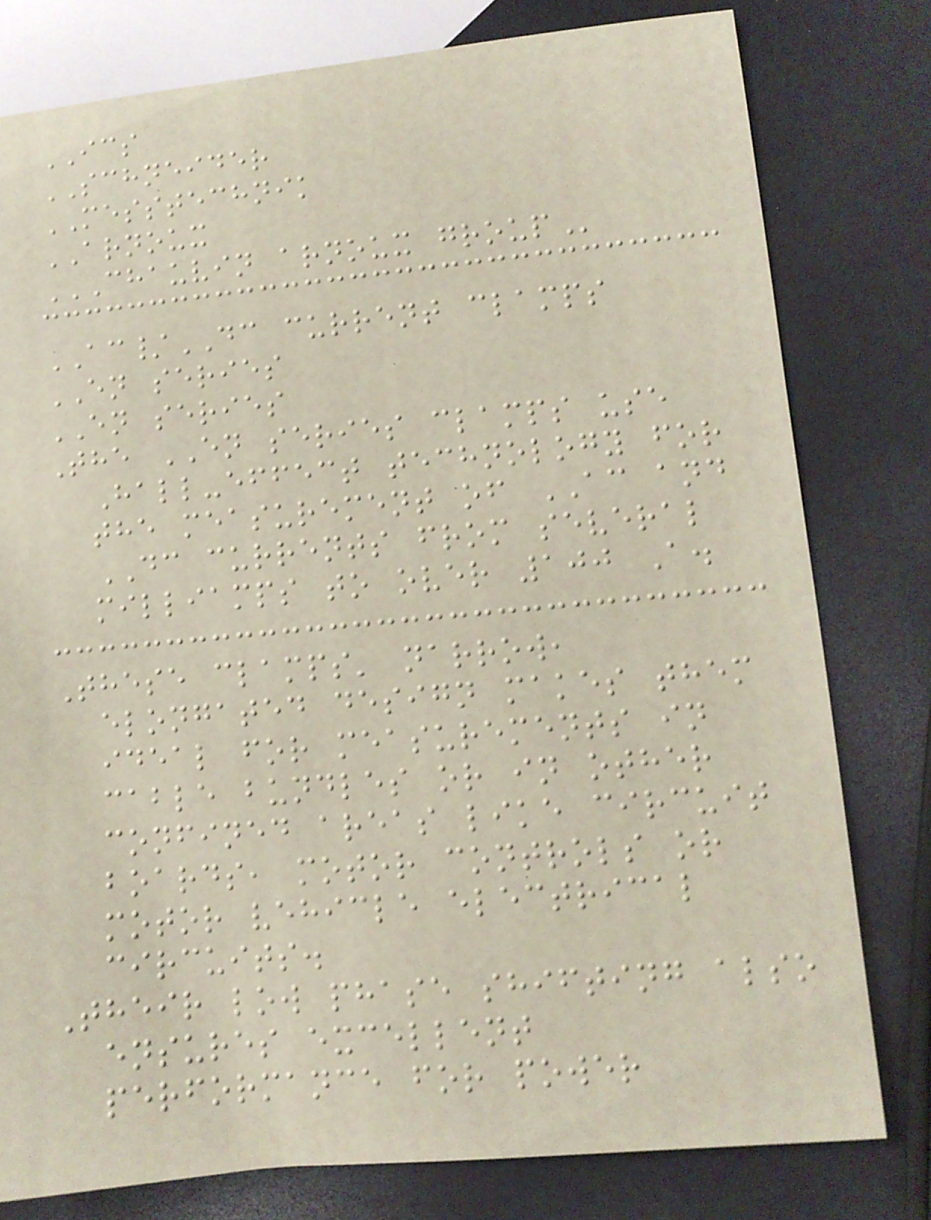ICS
SCHNEIDER
MESSTECHNIK
ARNOUX
CHAUVIN ARNOUX GROUP
AC/DC current clamps
EN series
EN series
The EN series clamps use
Hall-effect technology for
the measurement of AC and
DC currents from several
milliamps to over 100 A.
These clamps' narrow,
elongated design makes them
ideal for measurements in
cable bundles or in other
confined areas like circuit
boards, motor controls or
motor vehicle electrical
circuits.
Their low phase shifting also
ensures excellent
performance for power
